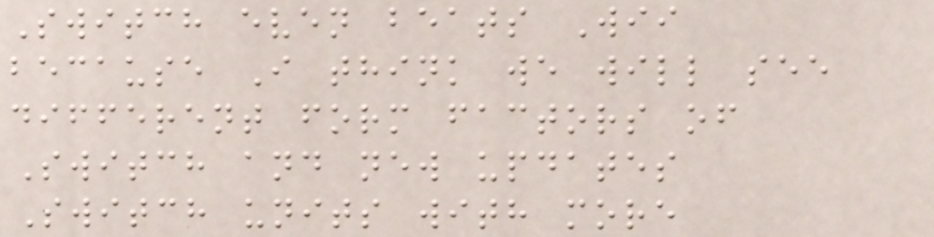Switch even beats Wii
because I think we will see
different form factors of
Switch and new updates
Switch units with more
